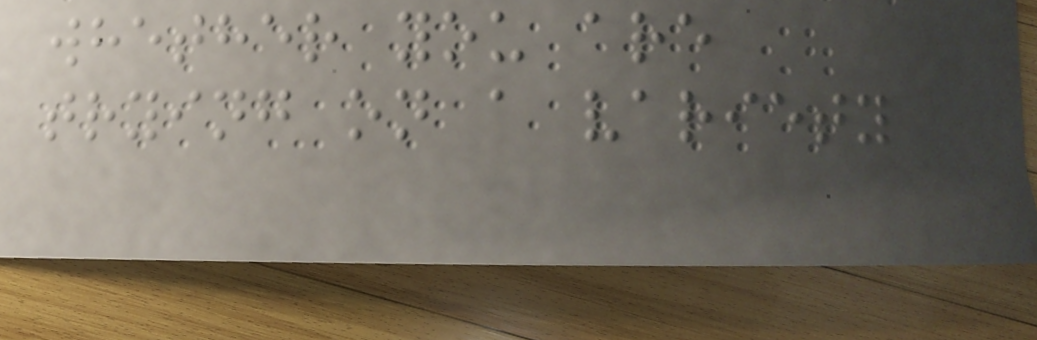whether you are
trying on a variety
